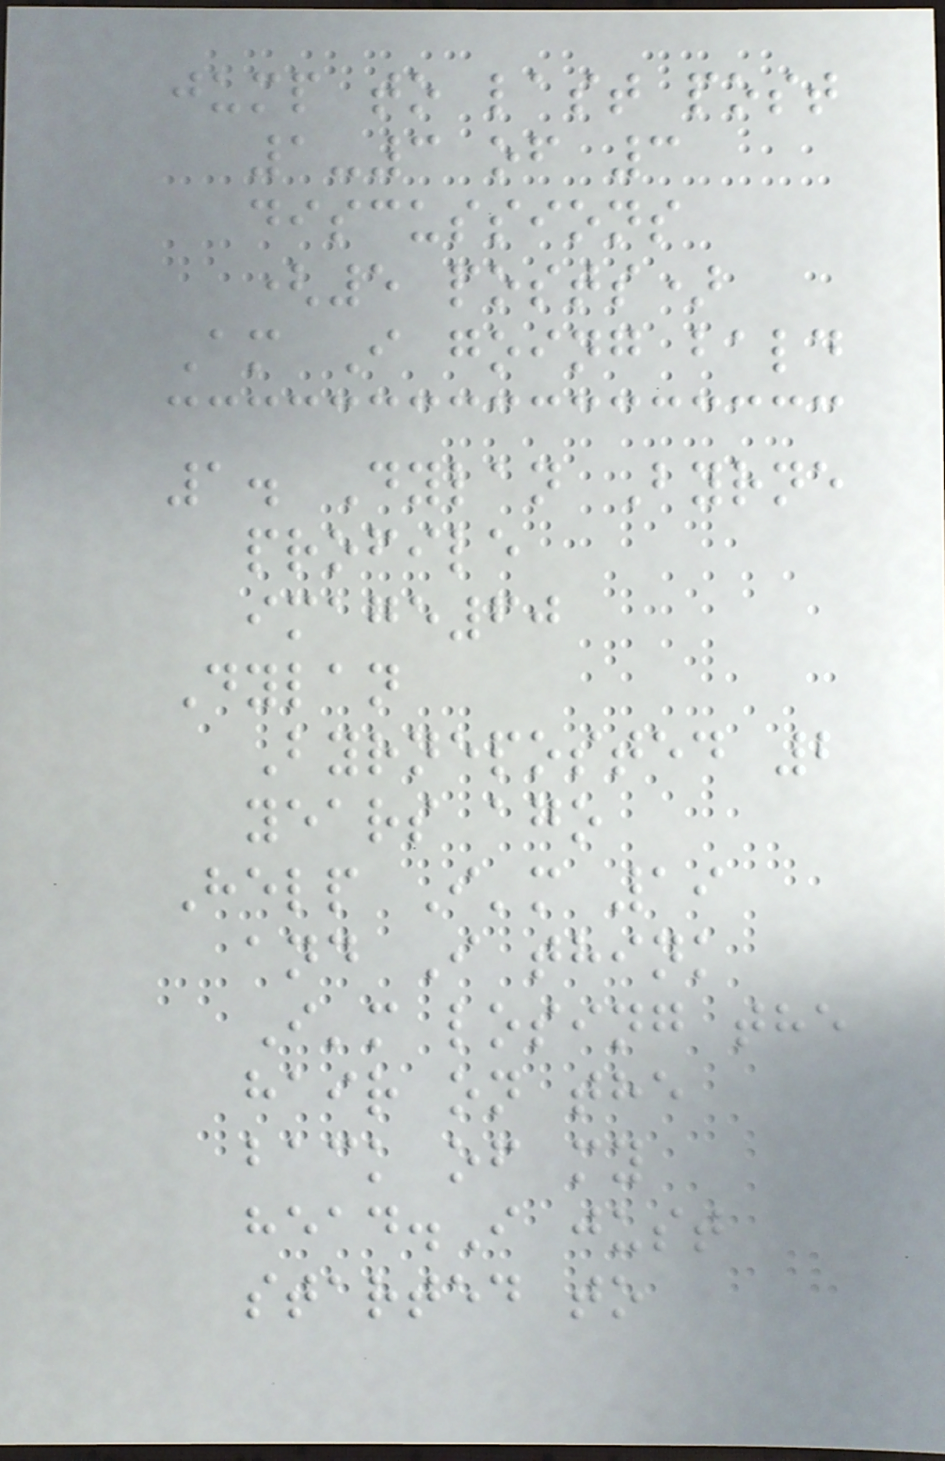jump to last post
1-3 of 3
discussions
(5 posts)
Am I going bald
1. Dylan Byrne
profile
image60
Dylan
Byrneposted 2
years ago
Help I'm 19
and I think
I'm losing the
hair on the
back of my
head.I just
started to
